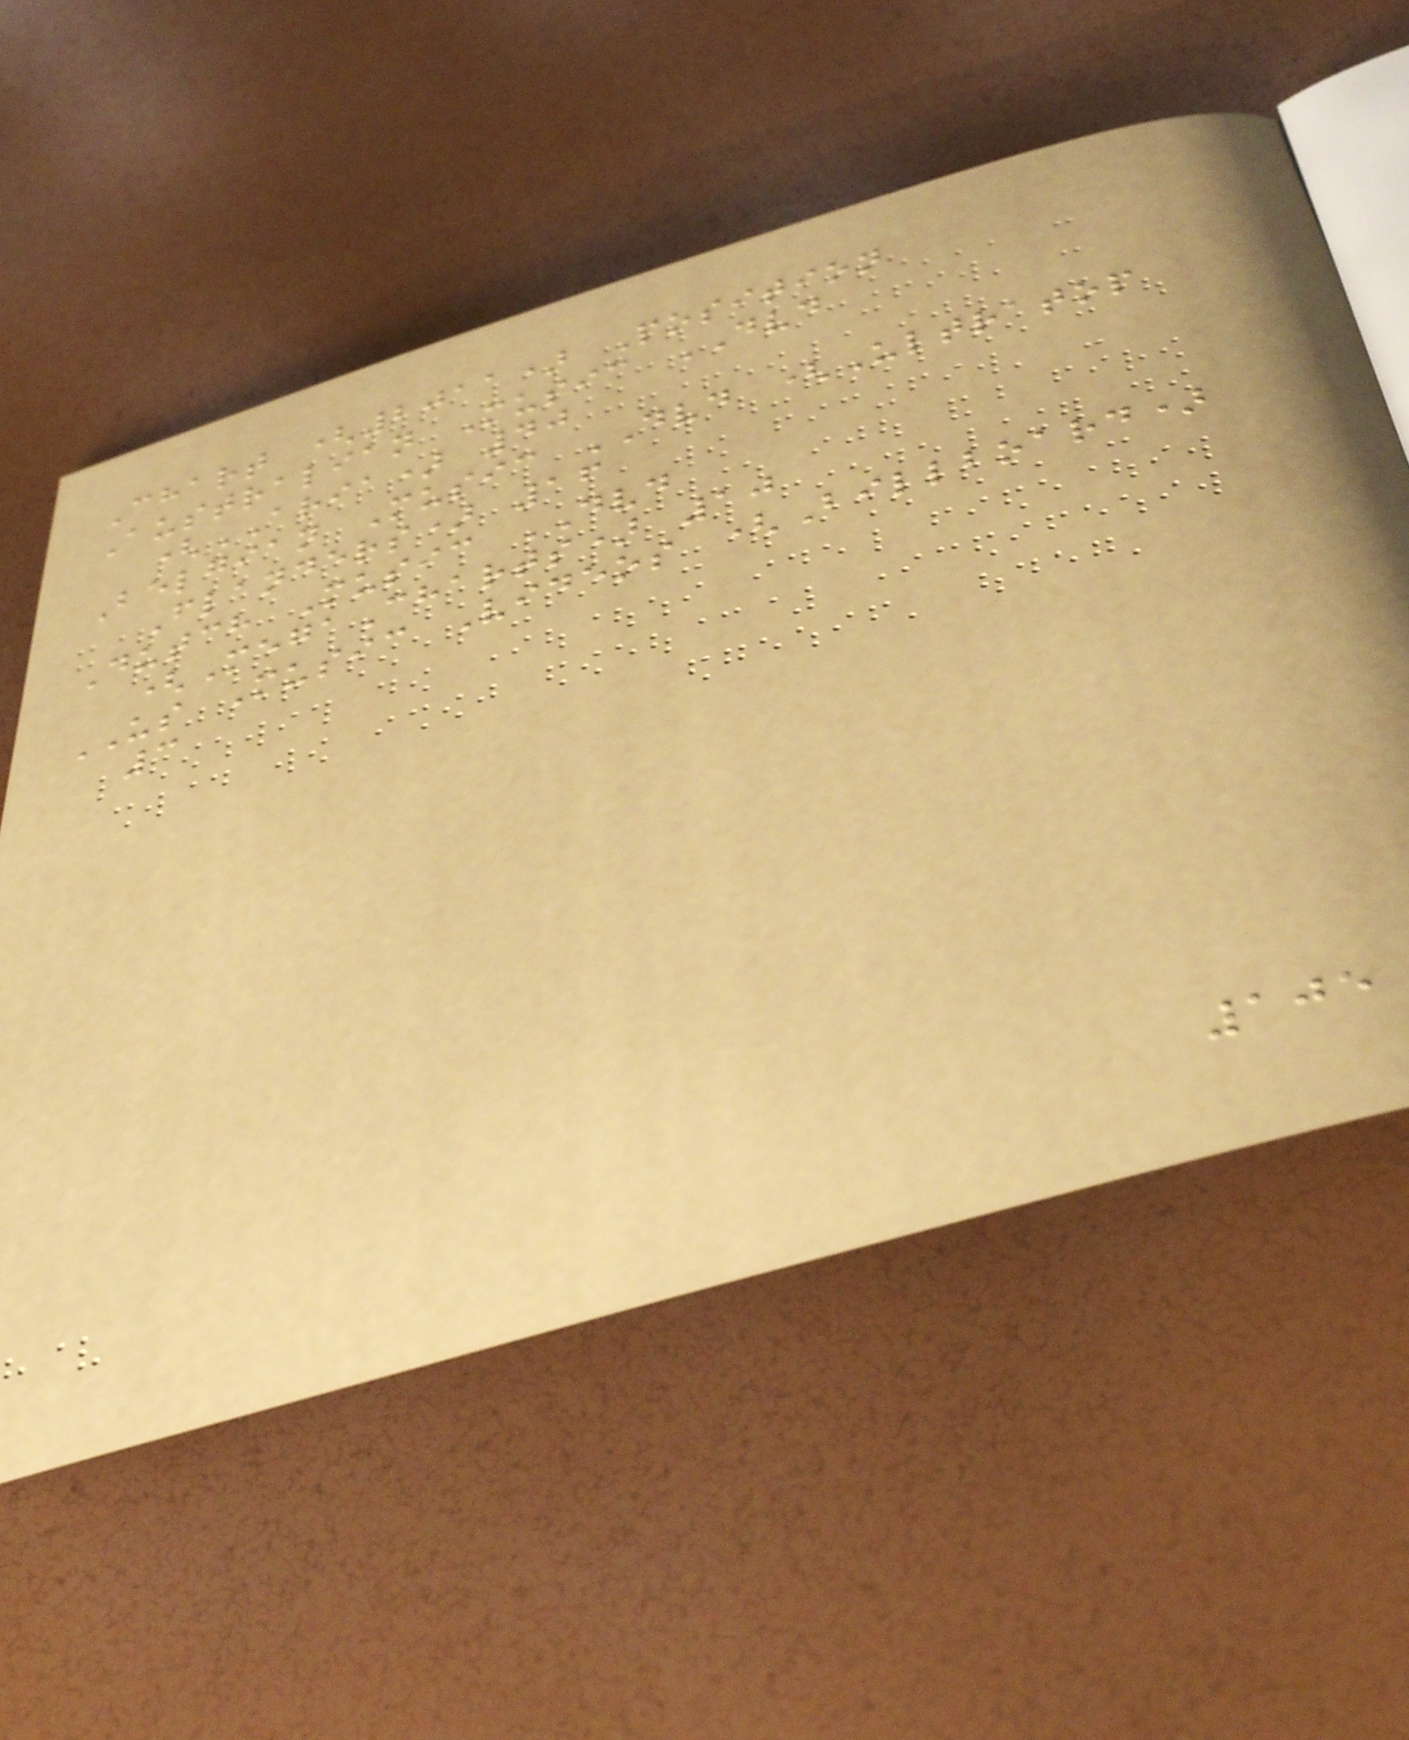Chart (2011) Position
Australian Music DVD
(ARIA) 40
Belgian Music DVD (Ultratop
Flanders) 16
Dutch Music DVD
(MegaCharts) 10
US Music Videos (Billboard)
3
105
